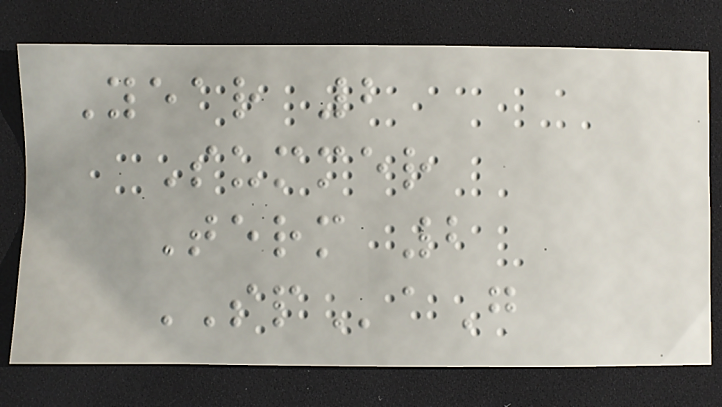Year 2
Summer
Term 2
SPaG
